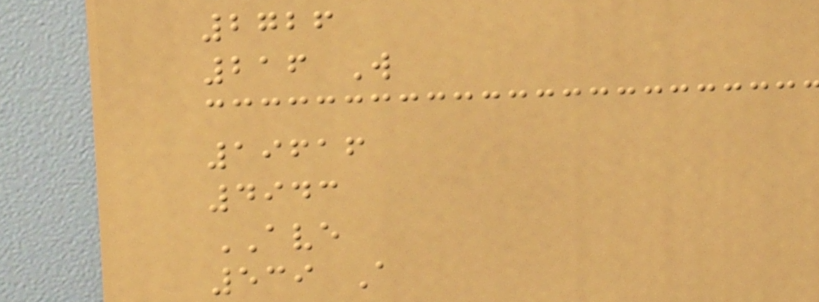2726
216 W
19616
4943
AVE
539 A
